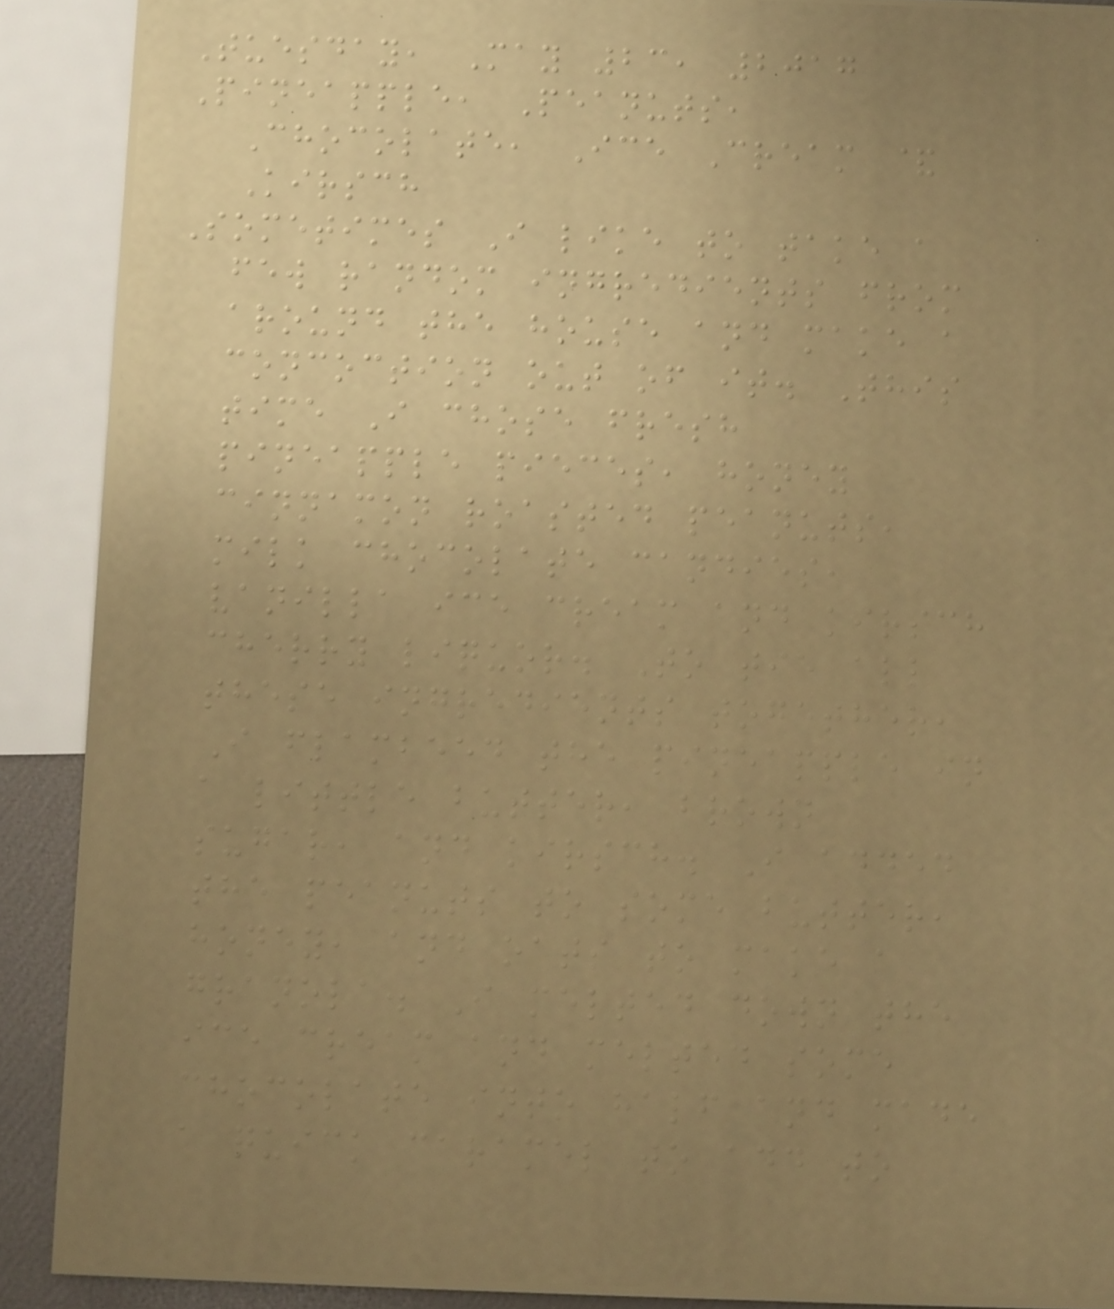Tuesday, May 23, 2017
Pineapple, Peanuts,
Chocolate, Ice Cream &
Kirsch
Sometimes I like to take a
few random ingredients from
around the house and make a
concoction out of it. This
time I chose fresh
pineapple pieces, honey
cinnamon roasted peanuts,
milk chocolate candies,
vanilla ice cream and kirsch
cherry liquor. To tie all
these ingredients together,
I flambeed the pineapple in
a little butter, brown
sugar, and kirsch. I added
the peanuts to some butter,
honey, and oats to make a
granola. I melted down the
ice cream and melted some
chocolate into half and made
a quick caramel to add to
